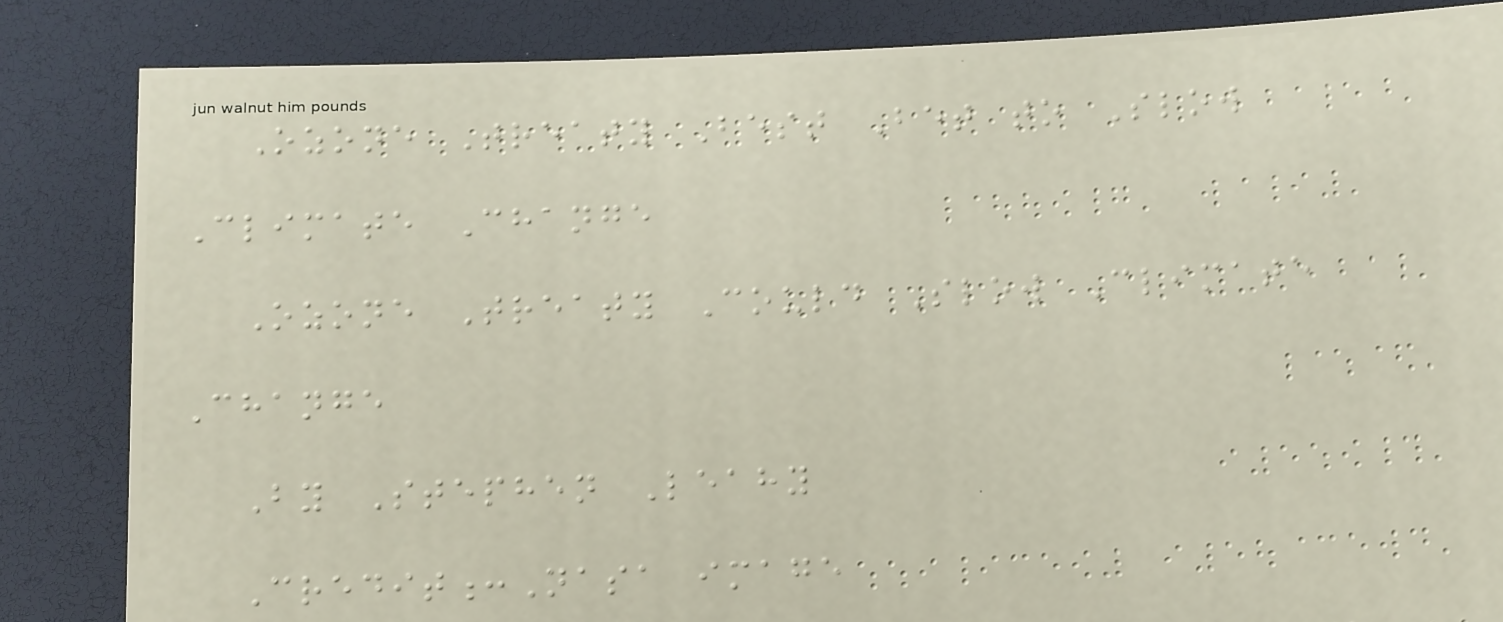Ozone Treaty Best Bet to Slow
Climate Change
Ozone Treaty Could Slow Climate
Change
By Stephen Leahy
Credit:Nasa image
